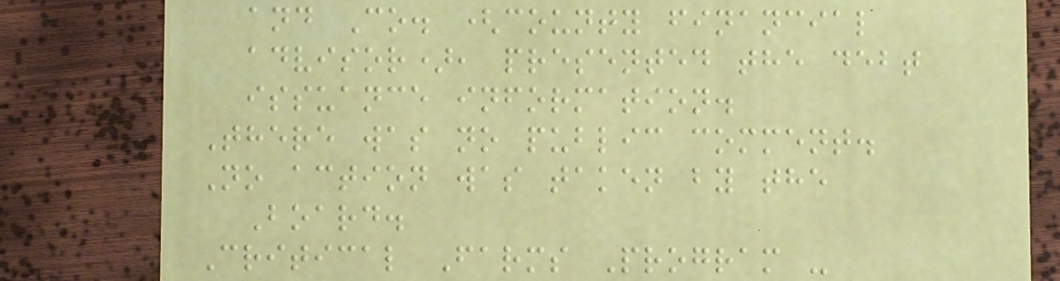and Co. (county financial
advisor), presented the debt
issuance information.
There was no public comment.
No action was taken by the
Board.
Critical Farms Program -
